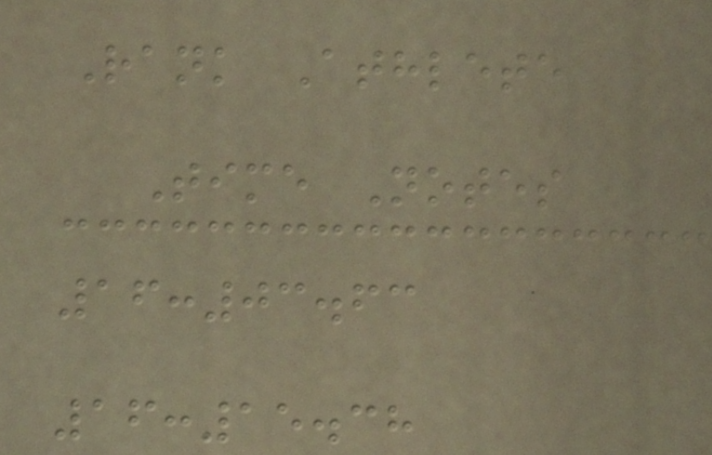Rank Athlete
Time Notes
16:03.63
16:15.38
